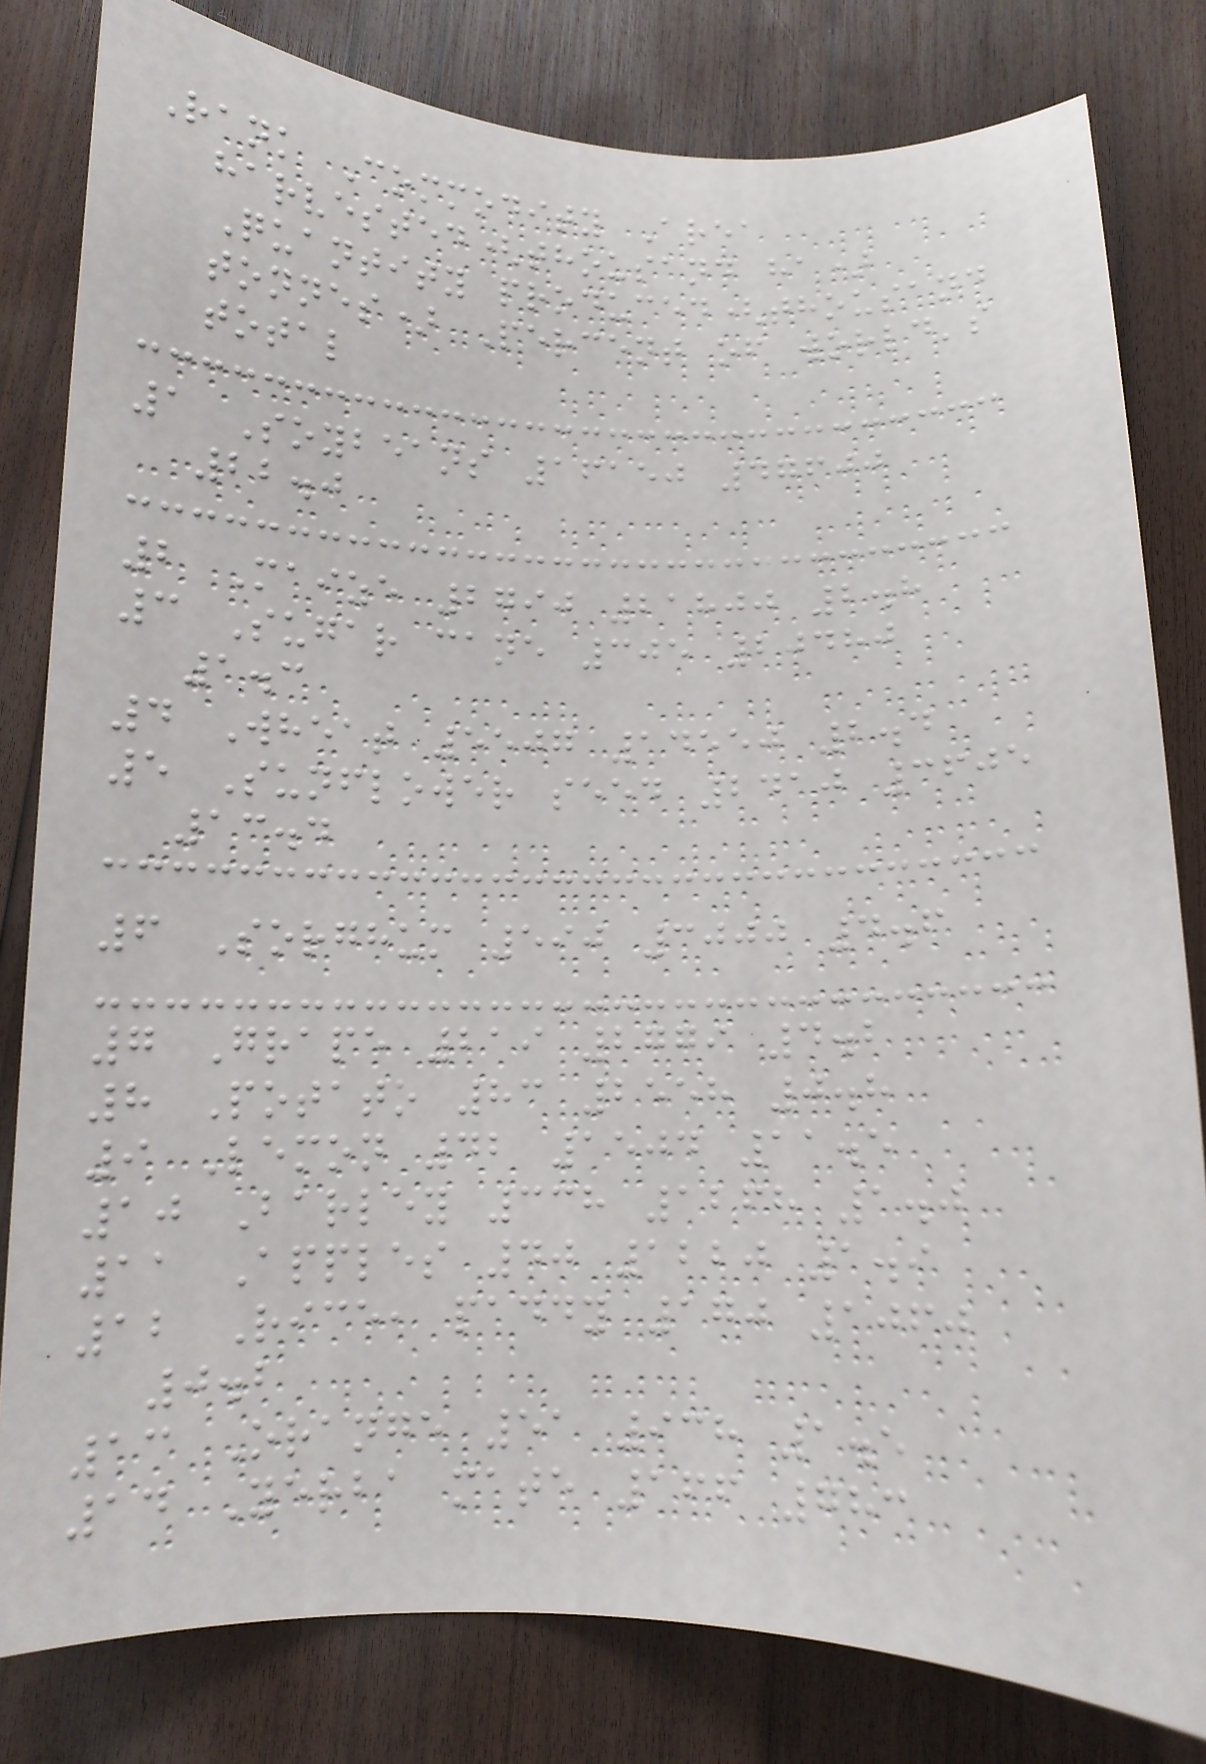Rank Commodity Area
harvested(thousand ha)
Quantity produced(thousand
tonnes) Percent of world's
total
1 Soybeans 16150 47600
22.0
2 Maize 2790 21800 2.8
3 Sugar cane 305 20480
1.3
4 Wheat 5507 14550 2.4
5 Sunflower seed 2410 3605
13.4
6 Sorghum 590 3000 4.6
7 Grape 219 2779 4.2
8 Potato 83 2558 0.8
9 Lemon 42 1504 11.5
10 Barley 338 1268 1.0
11 Apples 40 1220 1.9
12 Rice, paddy 170 1060
0.2
13 Orange 51 938 1.5
14 Yerba mate 166 783
